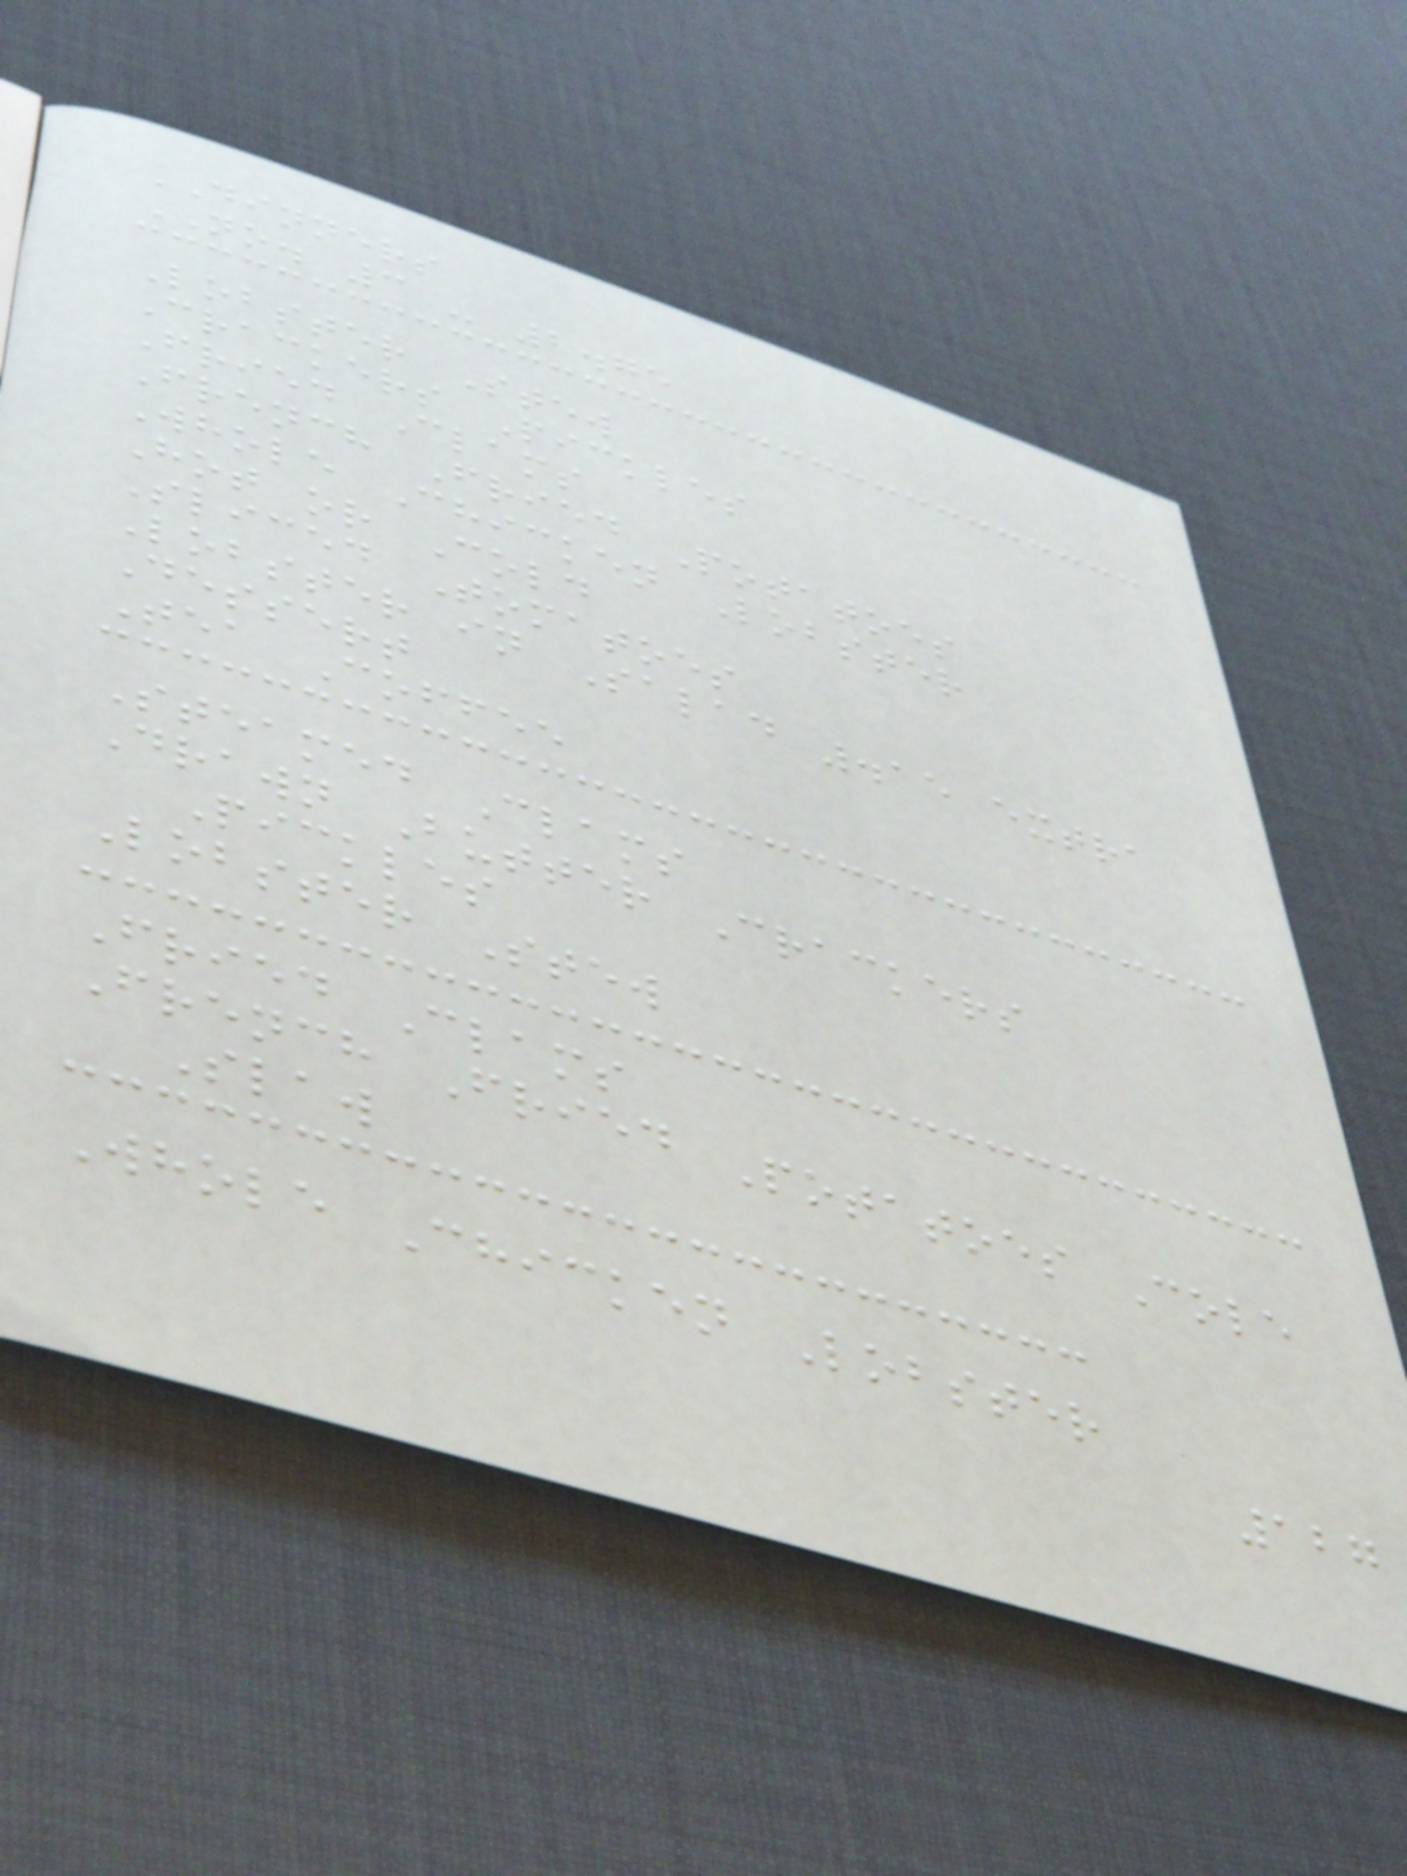DINNERS
NO. 3 - 2.75
Lobster Stew
Crackers Pickles
Fried Clams
French Fried Potatoes
Whole Chicken Lobster
Hot or Cold
Sliced Tomatoes
Lobster in Salad .15 extra
Dessert
Tea Coffee
Steamed Clams
Drawn Butter Crackers
Pickles
Lobster Stew
Fried Clams
French Fried Potatoes Cole
Slaw
Whole Chicken Lobster
127
